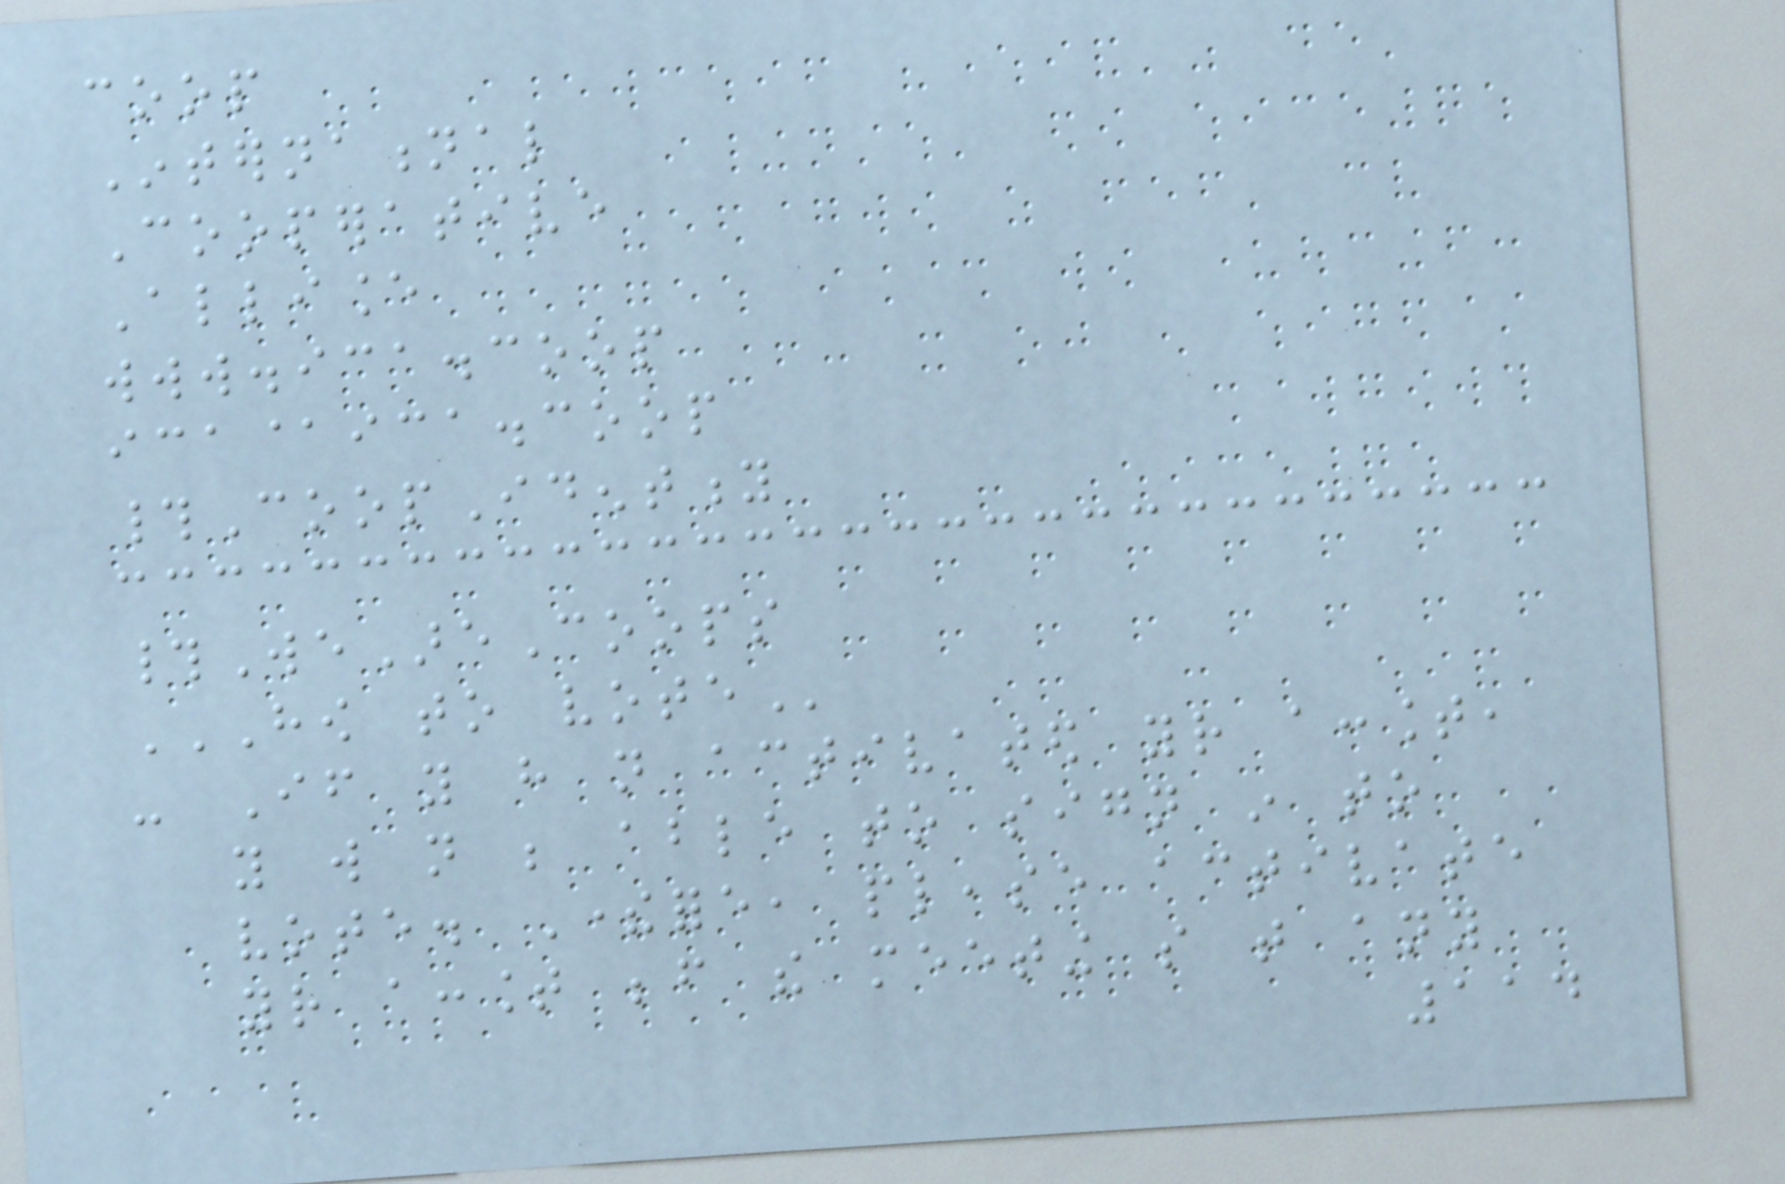coop
International
Cooperative
Alliance
www.ica.coop
ica@ica.coop
#CoopIdentity
#WeAreCoops
HOW TO VOTE
- If you have not activated your account,
you will not be able to sign in to
vote. Therefore, please activate
your account before the meeting so that any
114
